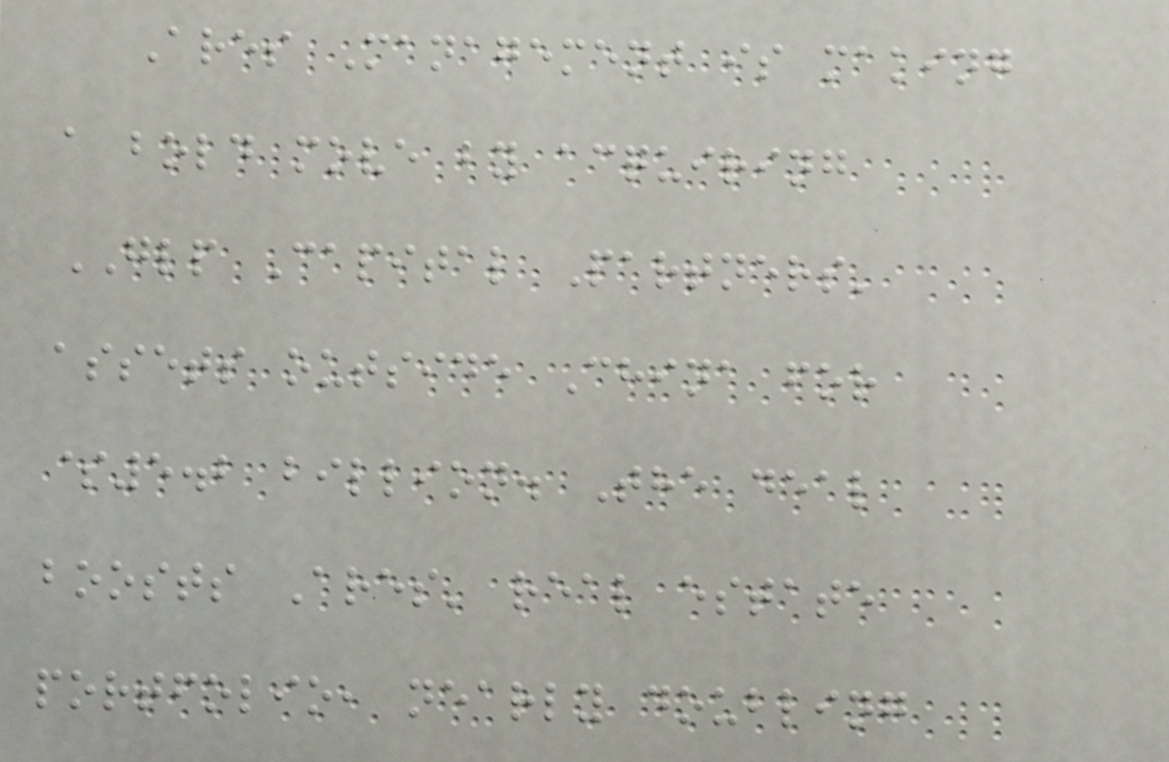Ares Management is making
a bold move by acquiring
GLP Capital Partners'
assets outside China for
$5.2 billion. The deal
boosts Ares' real estate
portfolio, nearly doubling
